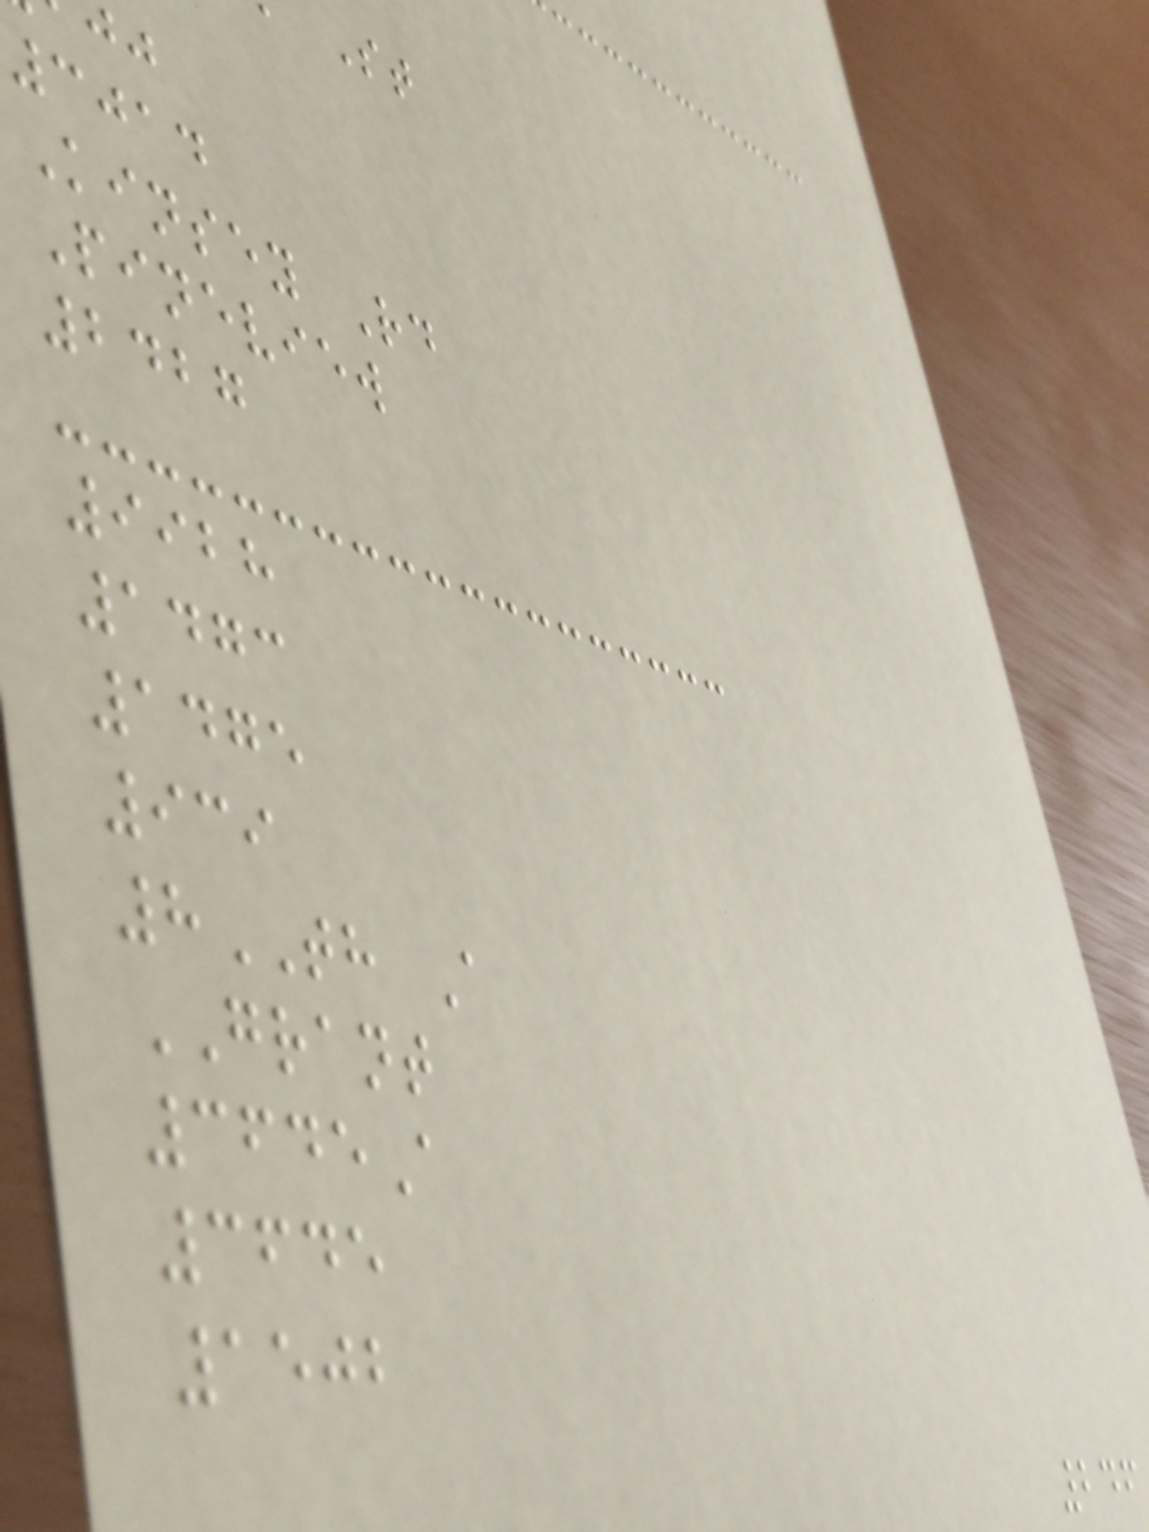3014
Kinsey Rd
Pineview
2427
9928
1473
1475
939
8TH A
GRANT
3645A
3645
1502
246
